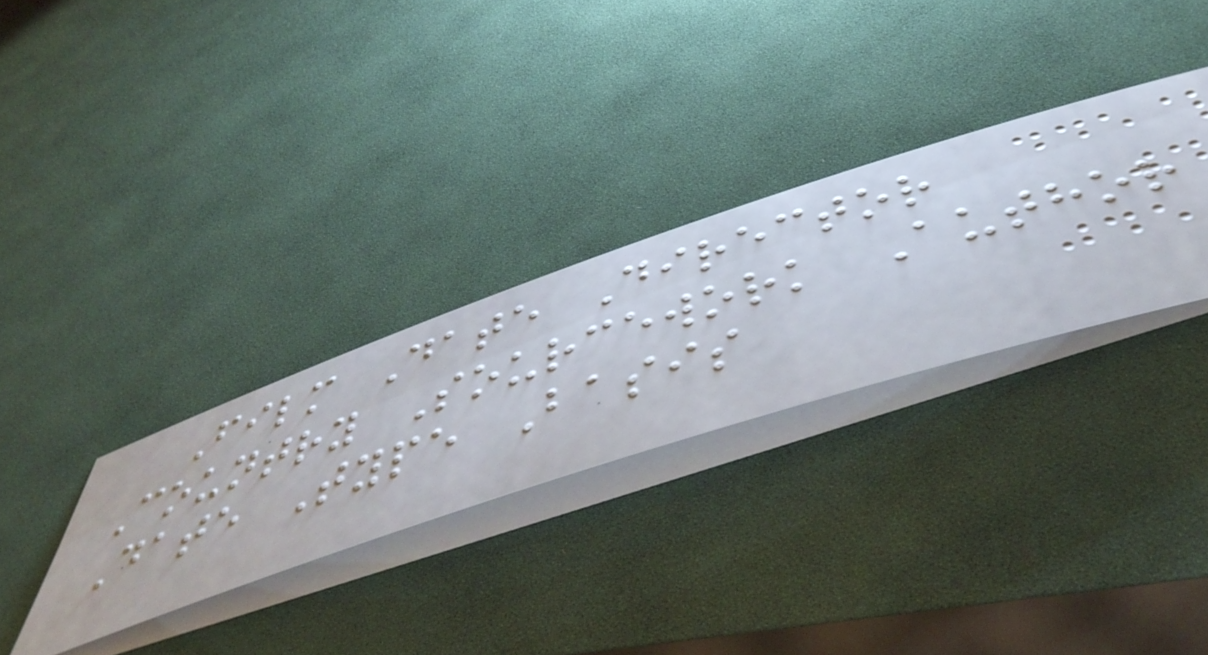Film Date Director
Country Sourcework Author
Date Type Basis
